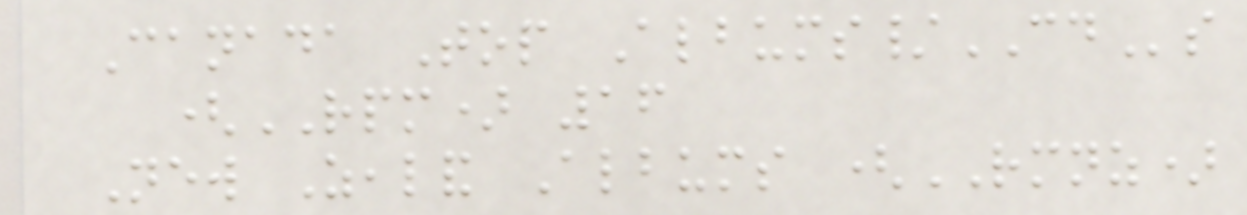Canada Top Albums/CDs
(RPM) 16
New Zealand Albums (RMNZ)
